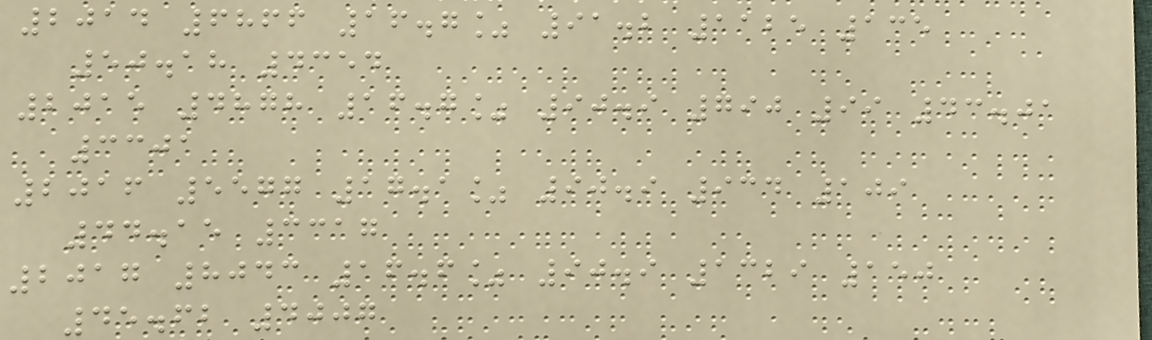2014 6866 16.7% 91.2 1125 135
50.18 4354
2015 4878 16.7% 90.9 790 99 43.01
3301
2016 5577 17.1% 90.9 934 109
44.15 3317
2017 8043 16.6% 90.9 1329 150
45.62 4007
